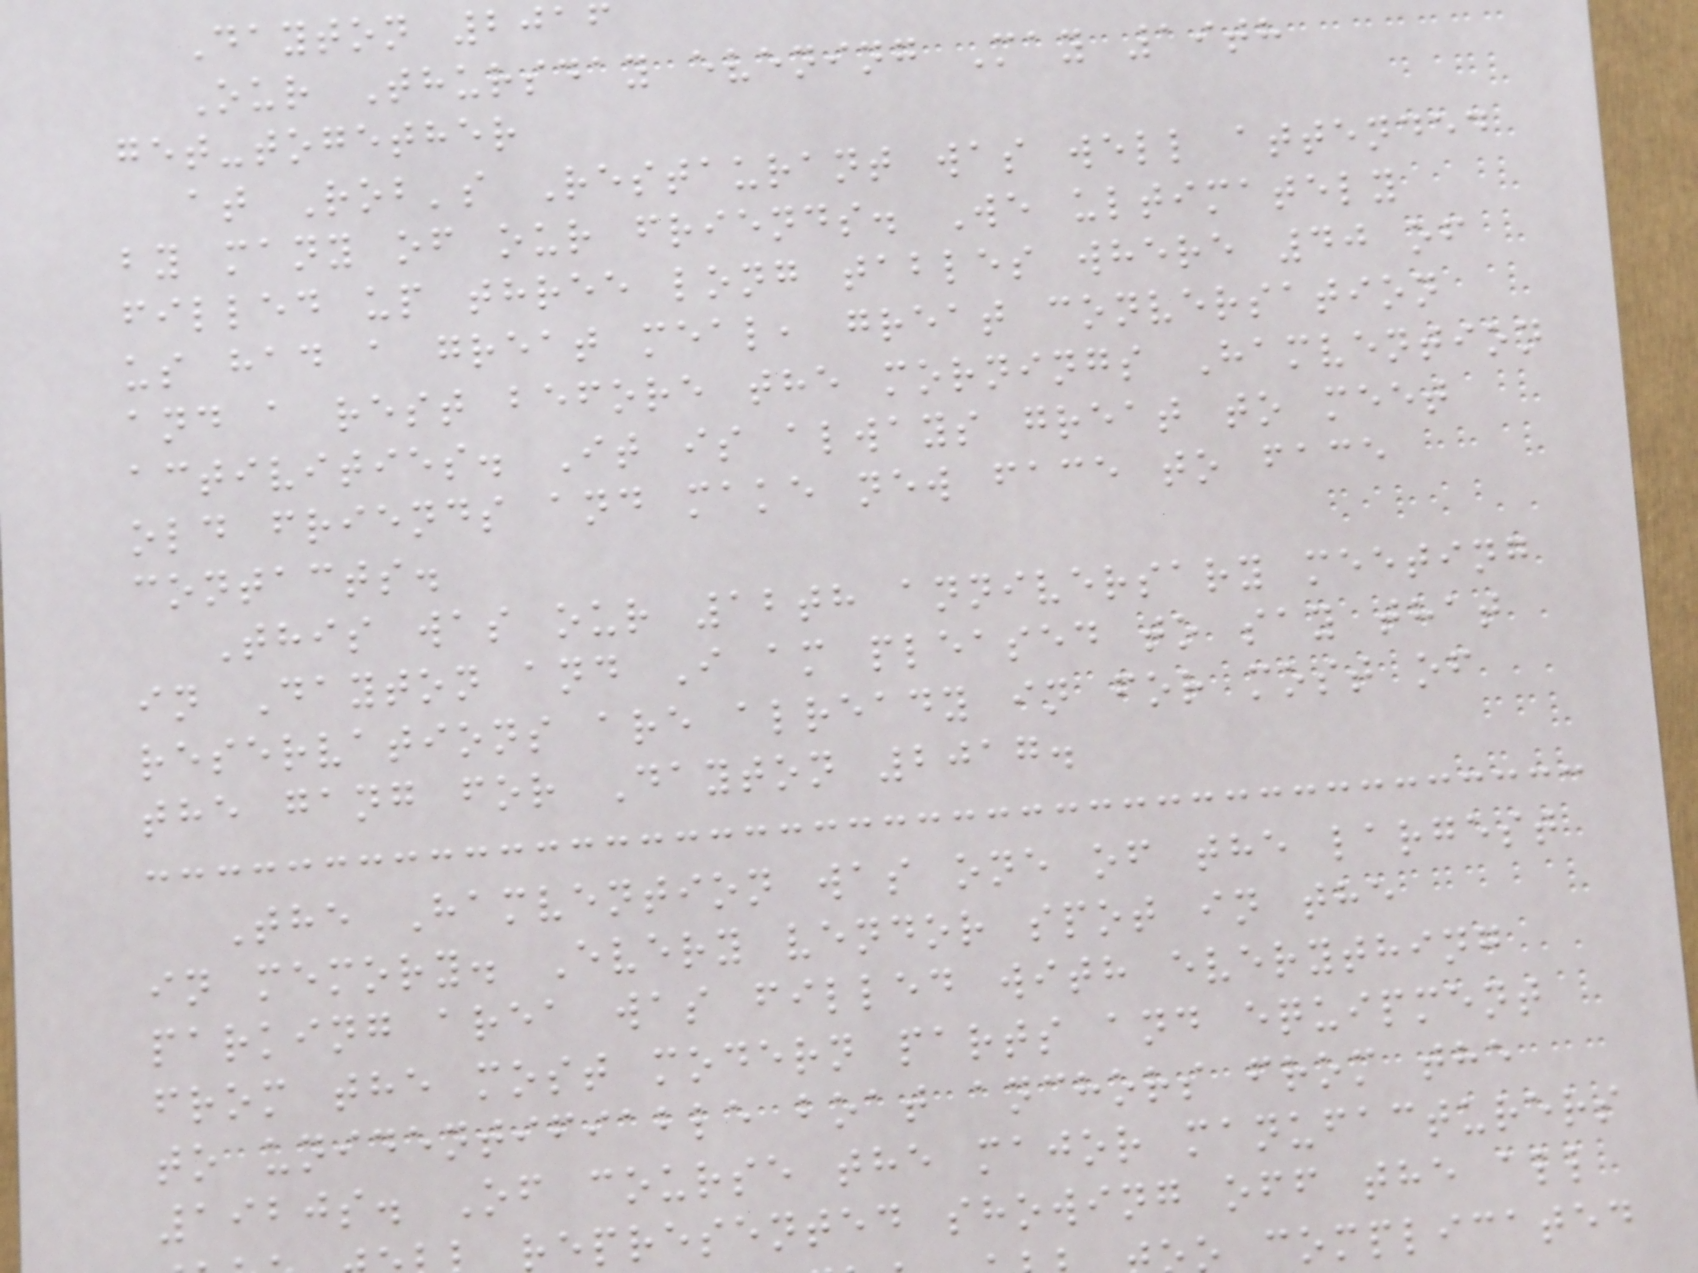Dayton 2016
Our Thursday evening May 19th
get-together
at Rob's Restaurant was well attended
by many of our friends. We ultimately
filled up three long tables where 40 of
us had a great meal, great conversation
and a rest before the mornings Hamvention
activities. It is always great to meet
old friends and make new face to face
contacts.
This was our 12th anniversary meeting
in Dayton and I am pleased to say that
reservations are already in for most of
the gang for Dayton 2017.
The Hamvention was one of the largest
in memory. Every vendor spot in the
parking area was filled with everything
from the most modern parts and equipment
to unidentifiable boat anchors from the
1920s. Of course the major manufacturers
represented showing off the all
complicated
